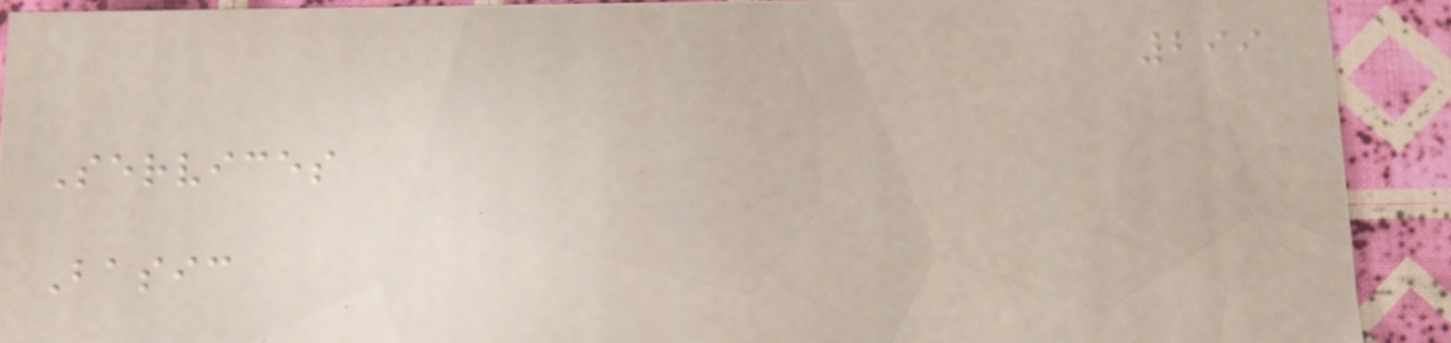299
Services
Basic
